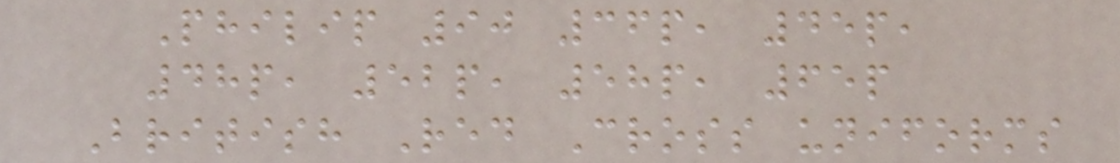Philip 90 36p, 45p,
48p, 52p, 58p, 65p
British Red Cross uniforms
